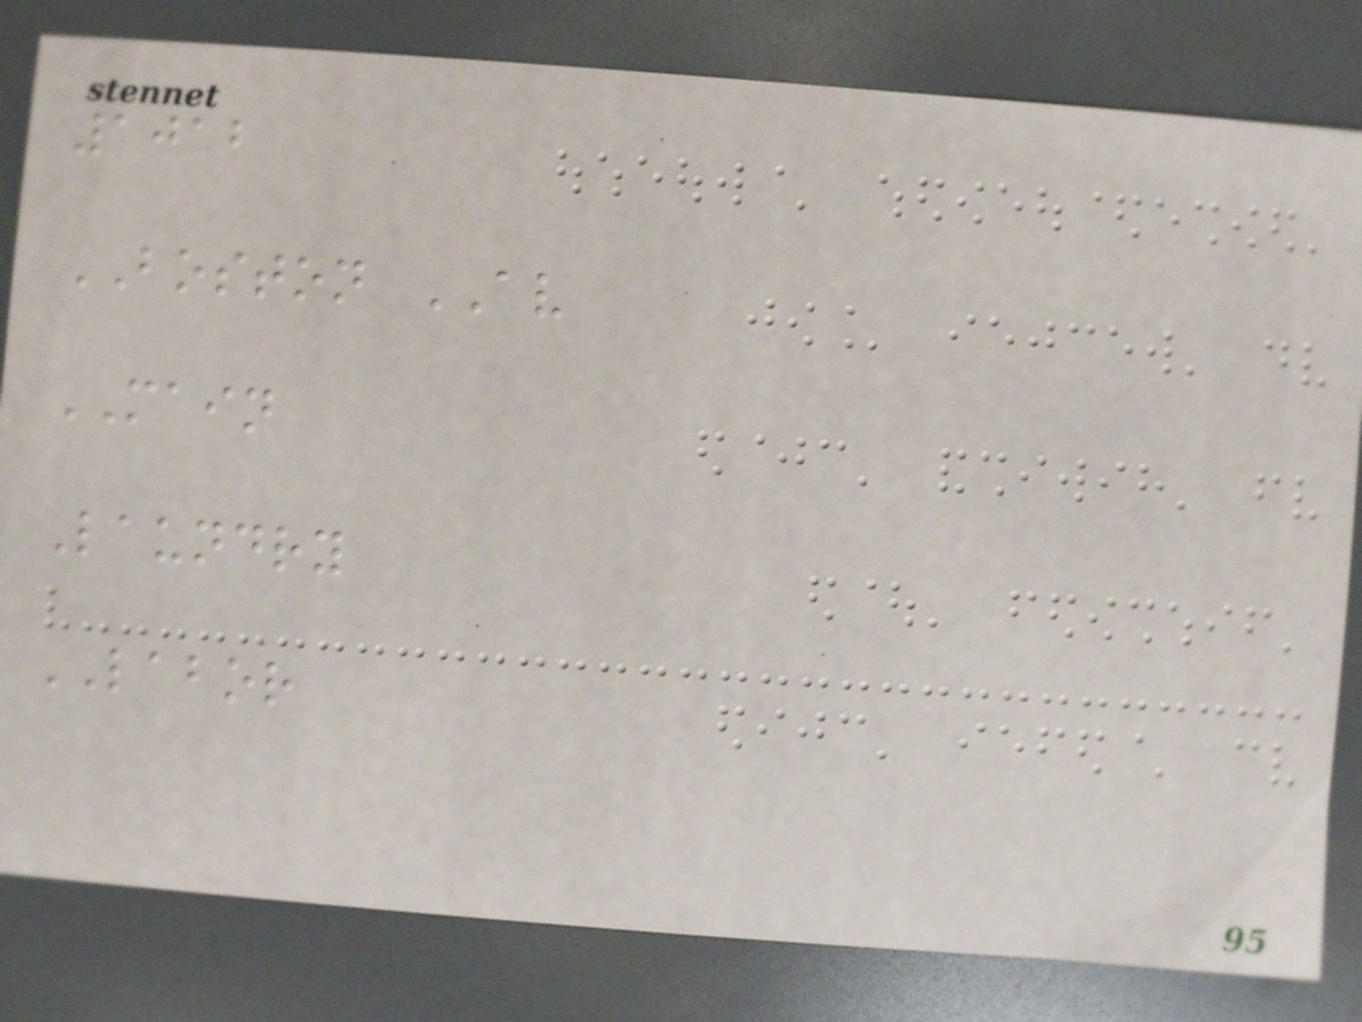1012
BOSTON AV
MAIN
Laundry
LABOR
